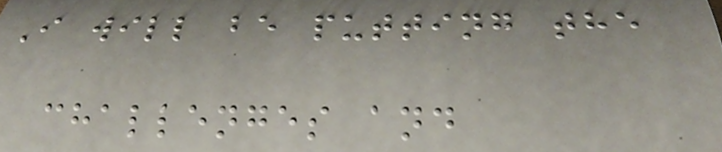I will be putting the
challenges and
